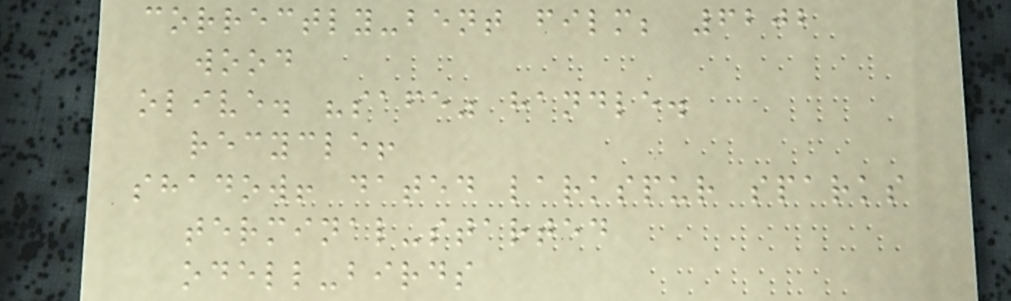correctly-bent film; 6202
wood
olive. "safe" handle.
recycle!
shadow! dated larkspur sparks
terminal-started
odell-birds
